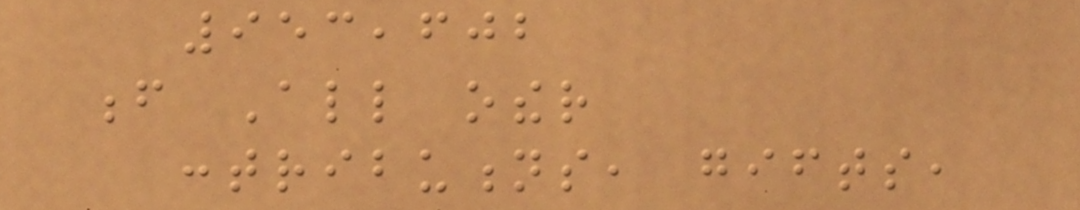953,602
f All other
contributions, gifts,
